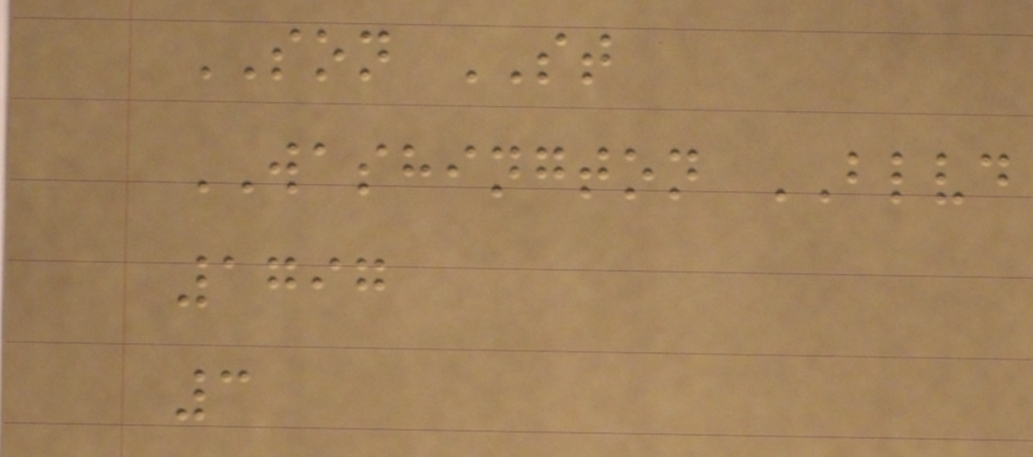SON ST
WASHINGTON BLVD
1797
3
